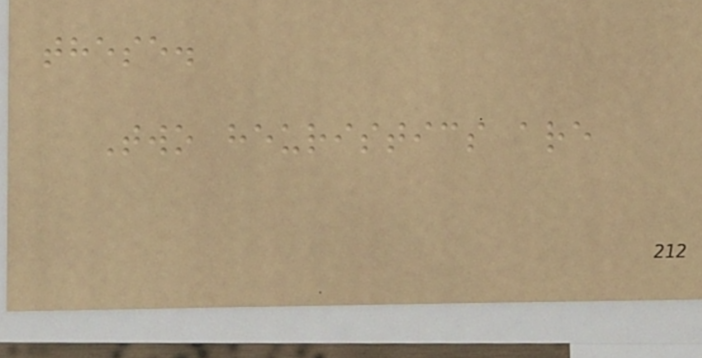these.
Two heuristics are
